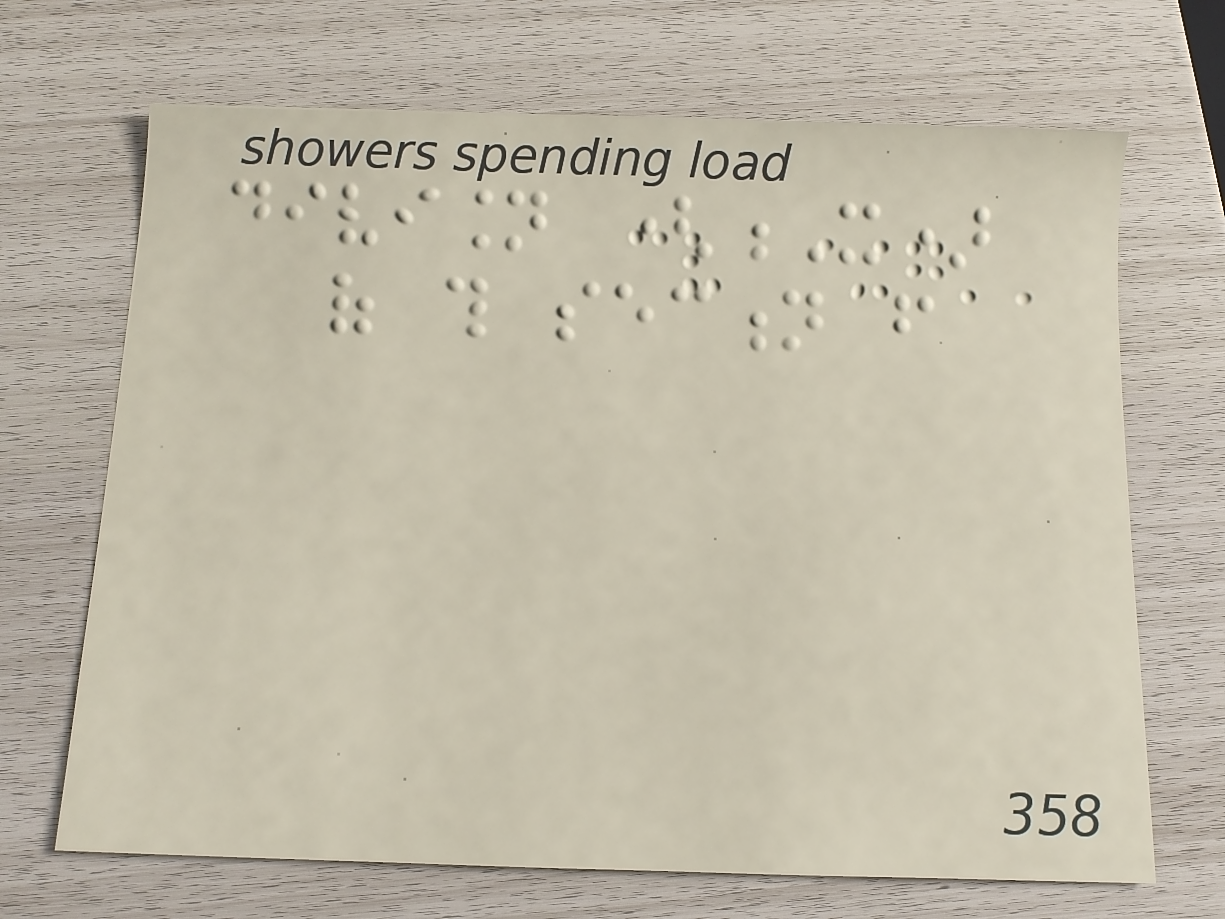division (X)
of this section from
